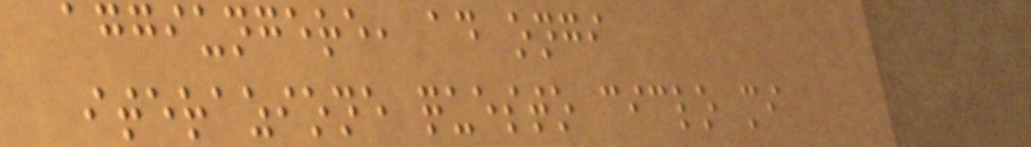aggiungere, ad ongi
iterazione questo ciclo mi
